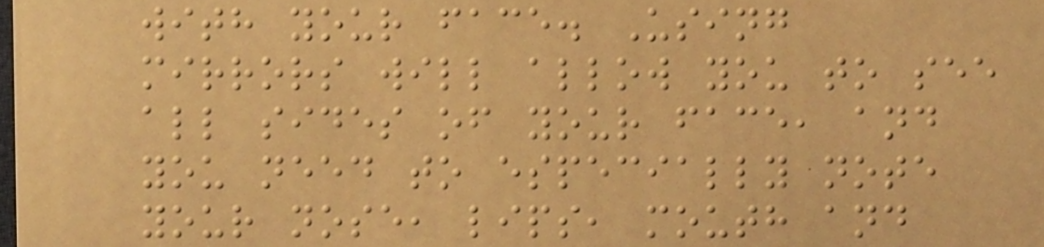with your face. Using
mirrors will allow you to see
all sides of your face, and
you need to especially note
your nose, lips, mouth and
